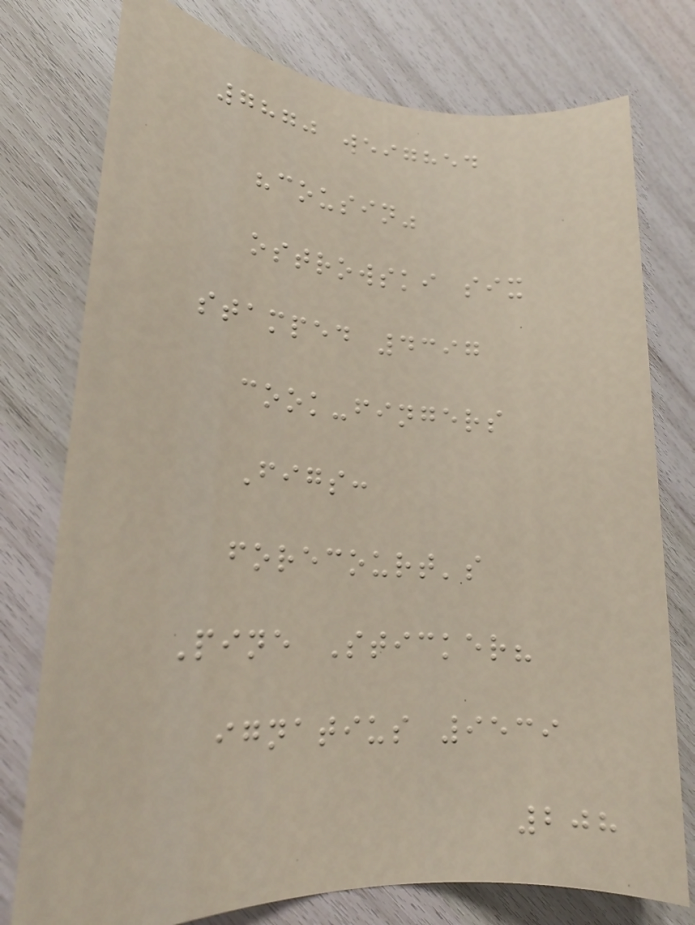7870 weighed
"cousin"
ostrowski six
stamped 4397
cook-fingers
Figs:
forecourt's
Pine Sticker?
ignatius 9539
208
